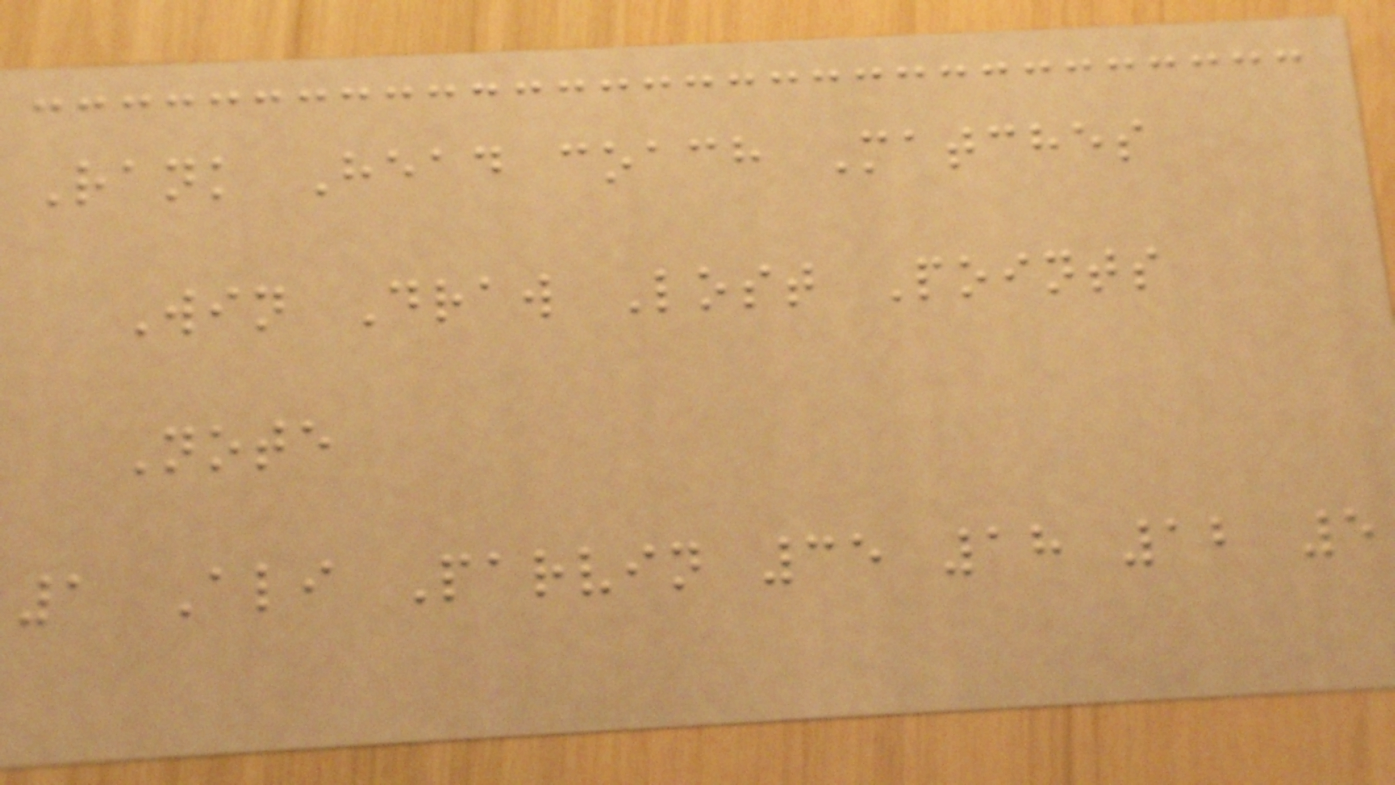Rank Head coach Matches
Win Draw Lost Points
Note
1 Ali Parvin 35 18 12 5
